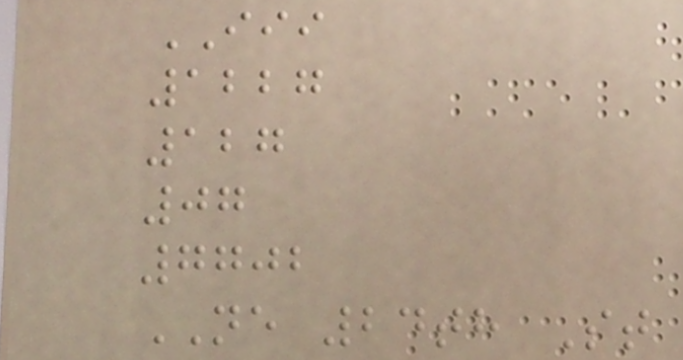III
1227
127
07
7702
NE 24th St
